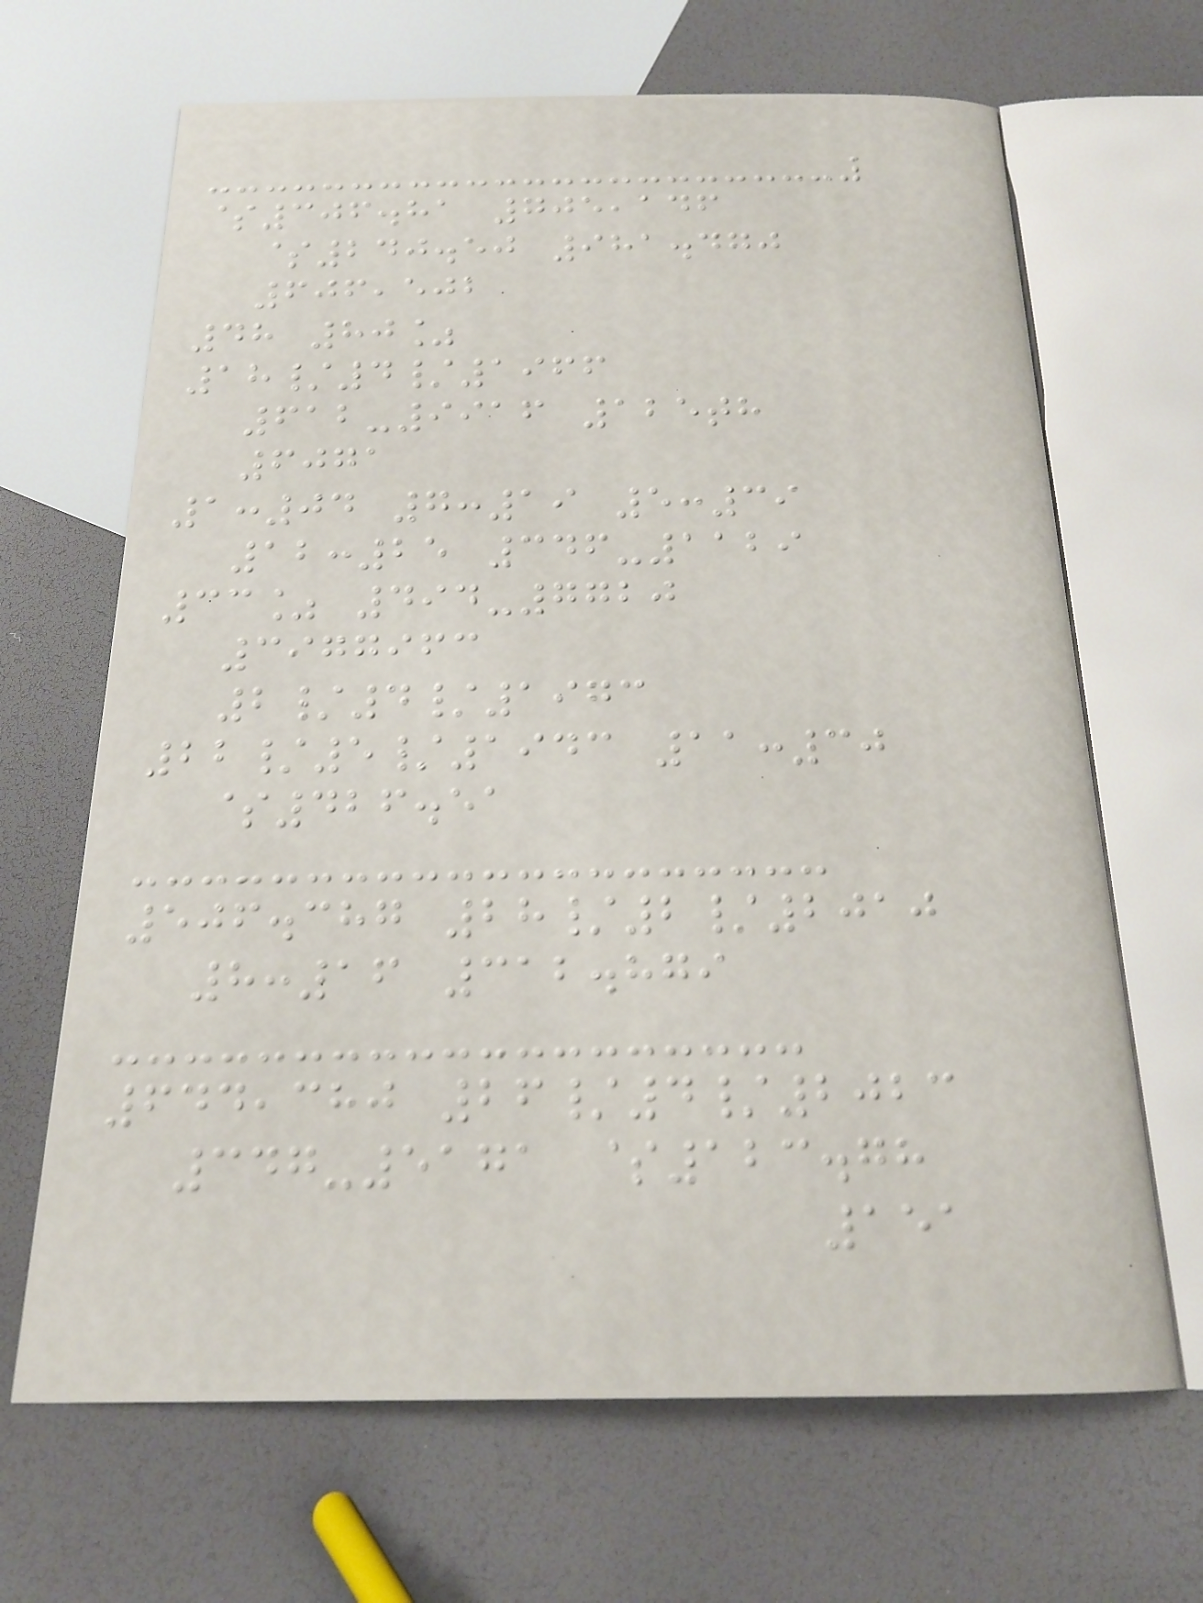$306.81 705,146
$240.50 981.470
606,502
48 80%
18/4/1966
612-9916 125th
6071
1:04 7:19 5:39
12:25 346-1129
33% 494-7720
3977963
2/4/1973
22/5/1943 11:30
$426.51
506.387 28/2/2010
8:16 312.879
644,380 26/4/2023
347-5171 $123.78
151
